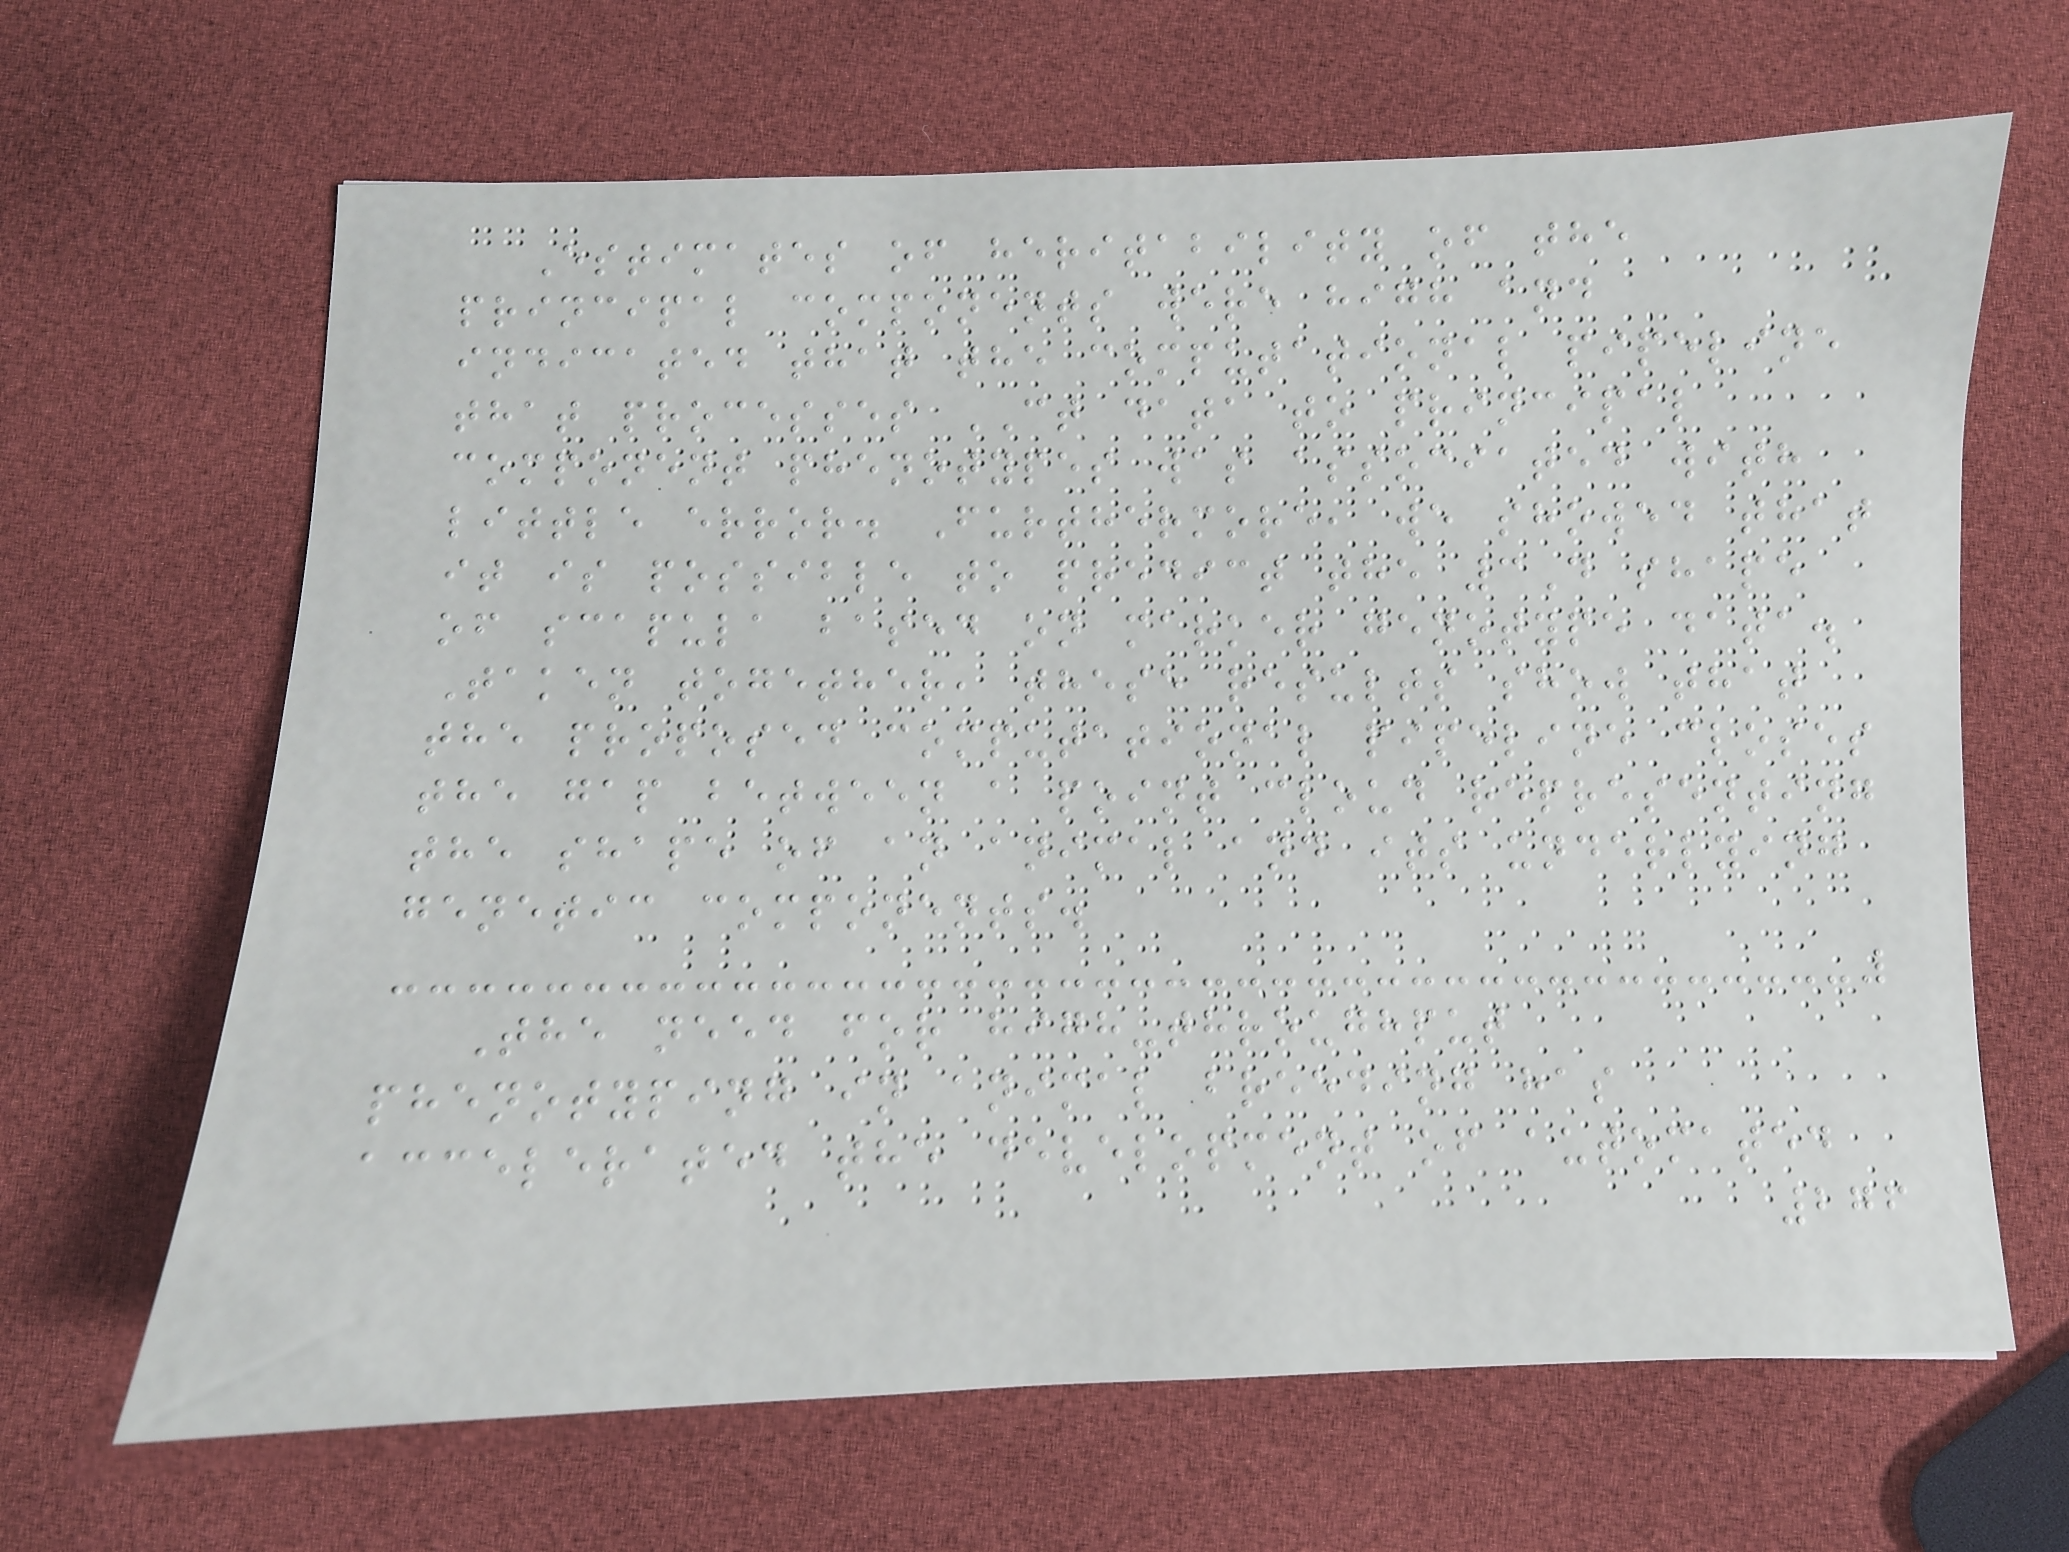Estimates of heritability of the
principal components were high and
indicated that the computational pipeline
that processes CT data to principal
component phenotypes was associated with
little error. Furthermore, we showed that
it is possible to predict the 3D shape
of scapula based on marker genotype data.
Taken together, these results show that
the proposed computational pipeline closes
the gap between a point cloud representing
the shape of an animal and its underlying
genetic components.
The need for high-throughput
phenotyping in animal breeding has
accelerated the development of automated
276
